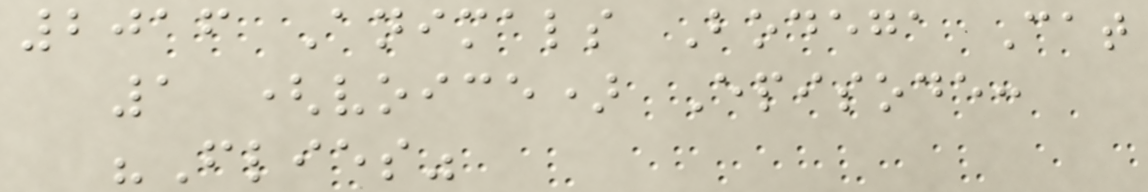2016 Animals Bodega Cat
1 (voice) Episode:
"Flies"
